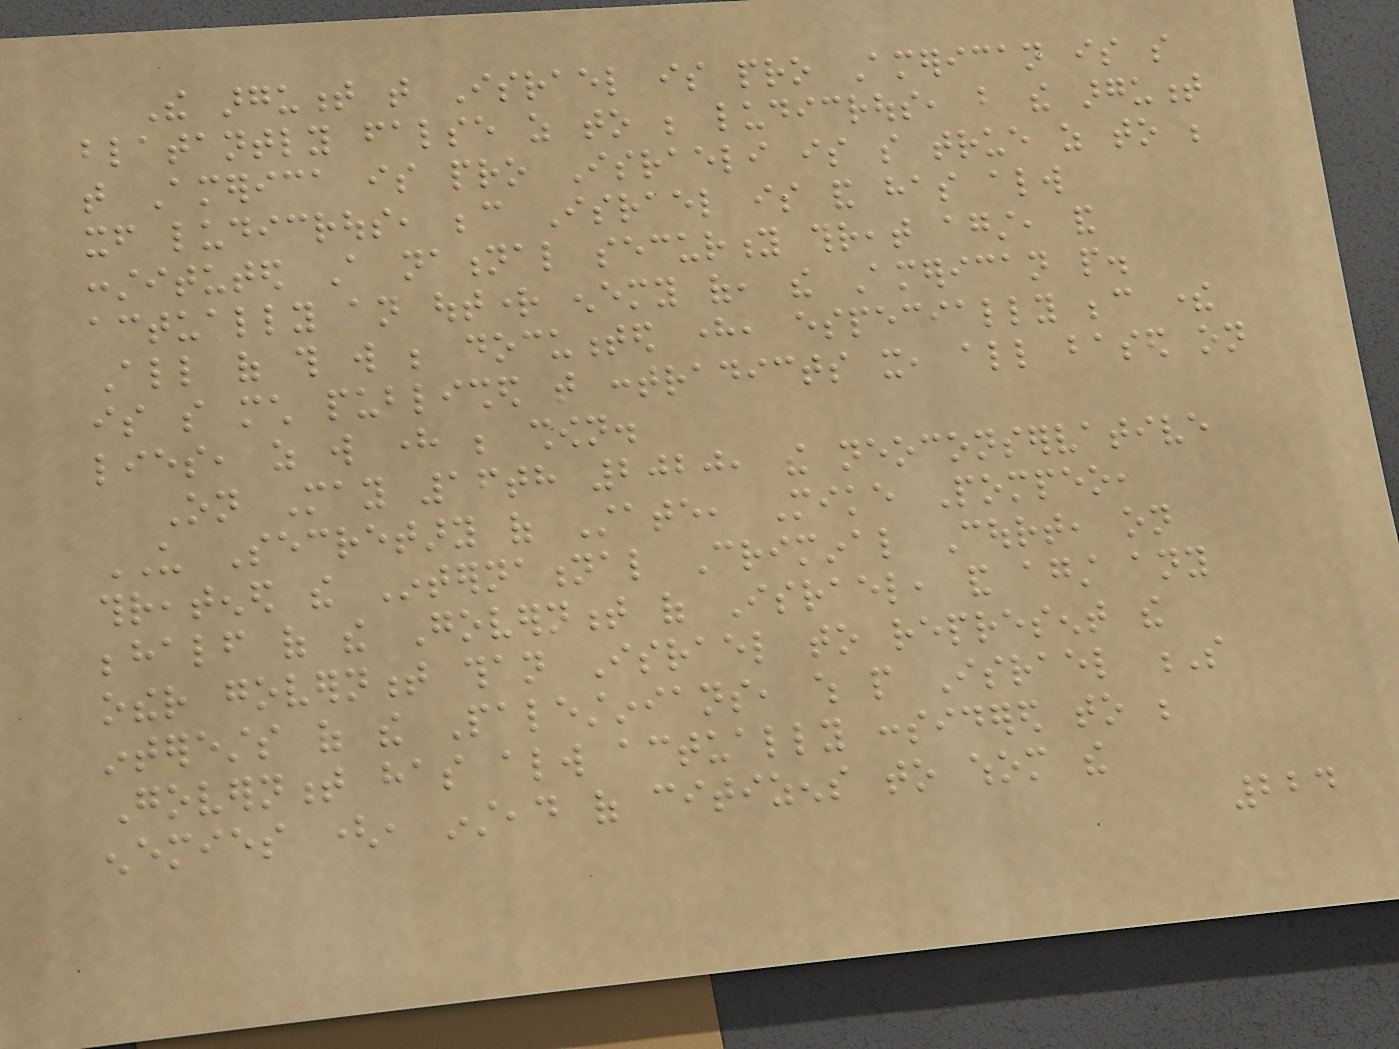The argument that Israel is pro American is so
blatantly false as to be ludicrous, but the argument
that America is pro Israeli is so true as to be
itself ludicrous, because Israel is and has always
constituted A national security threat against, and
actually an outright enemy of, the American people.
All of this will be documented here, especially because there
is so much published that contradicts it, all based on
lies, as will here be shown.
On May 16th 2020, the neoconservative
US Secretary of State, Mike Pompeo,
threatened the International Criminal Court, on
behalf of the Government of Israel, and against any
other government than Israel to represent the
interests of the Palestinians, which people Israel S
Government has always actually considered to be
enemies (, instead of citizens to whom the
224
